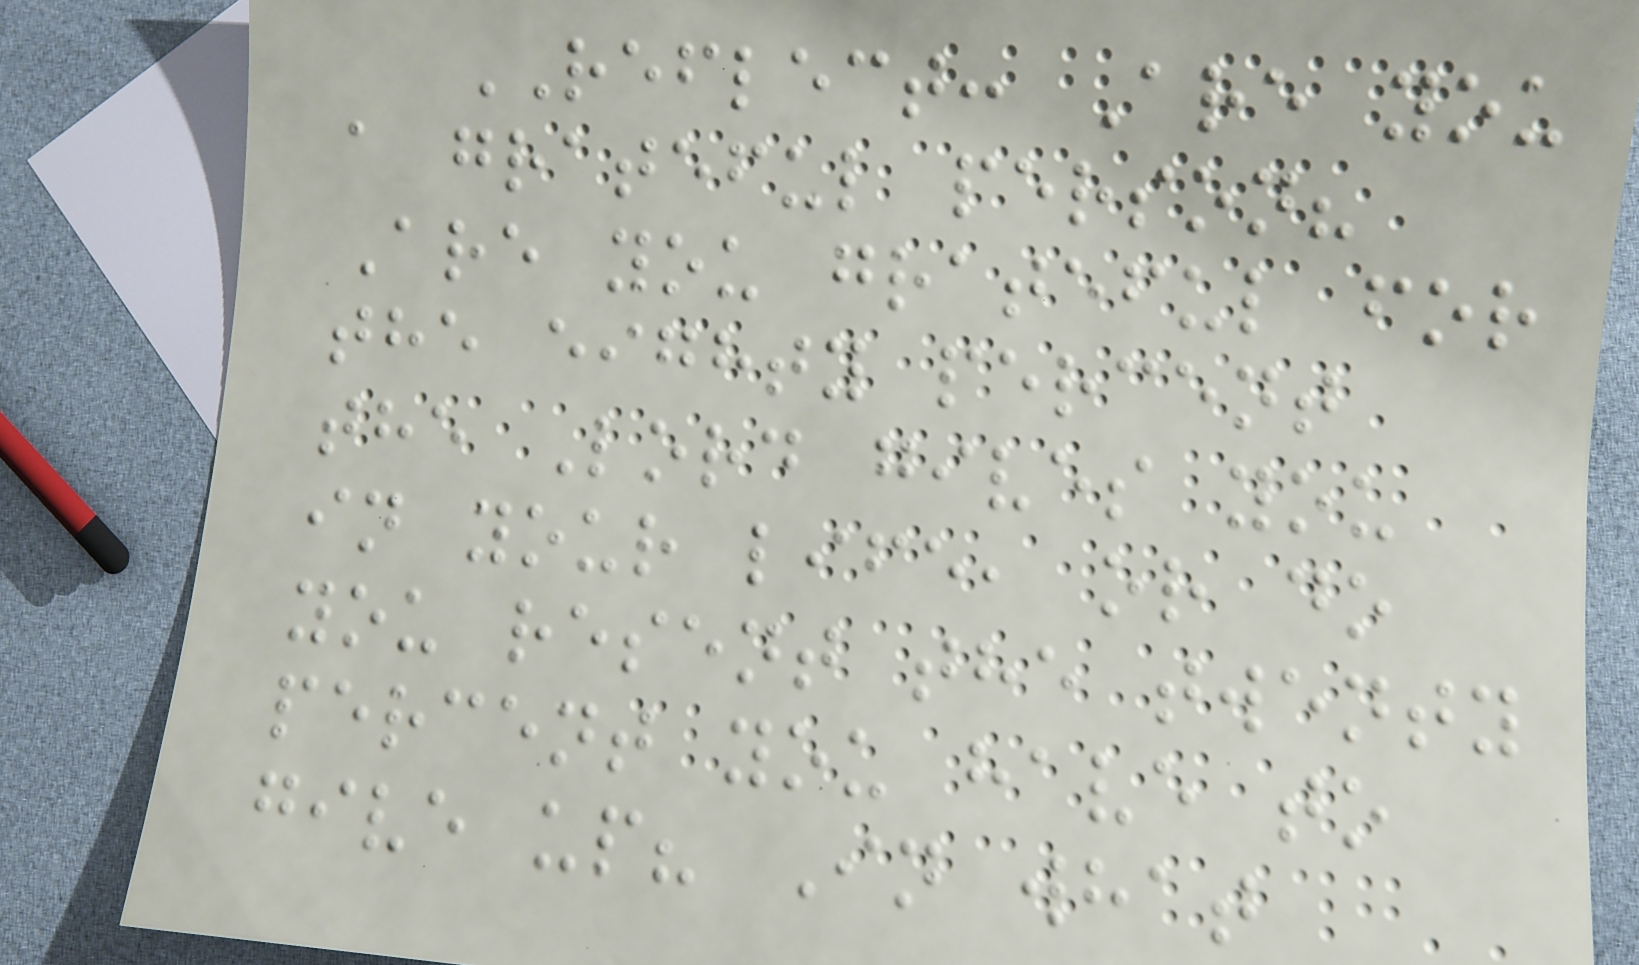REFLECT: Are you
a grateful person?
Are you grateful for
the eighty percent
the Lord gives you
in your life, or do
you resent the twenty
percent you have to
give up? In what
